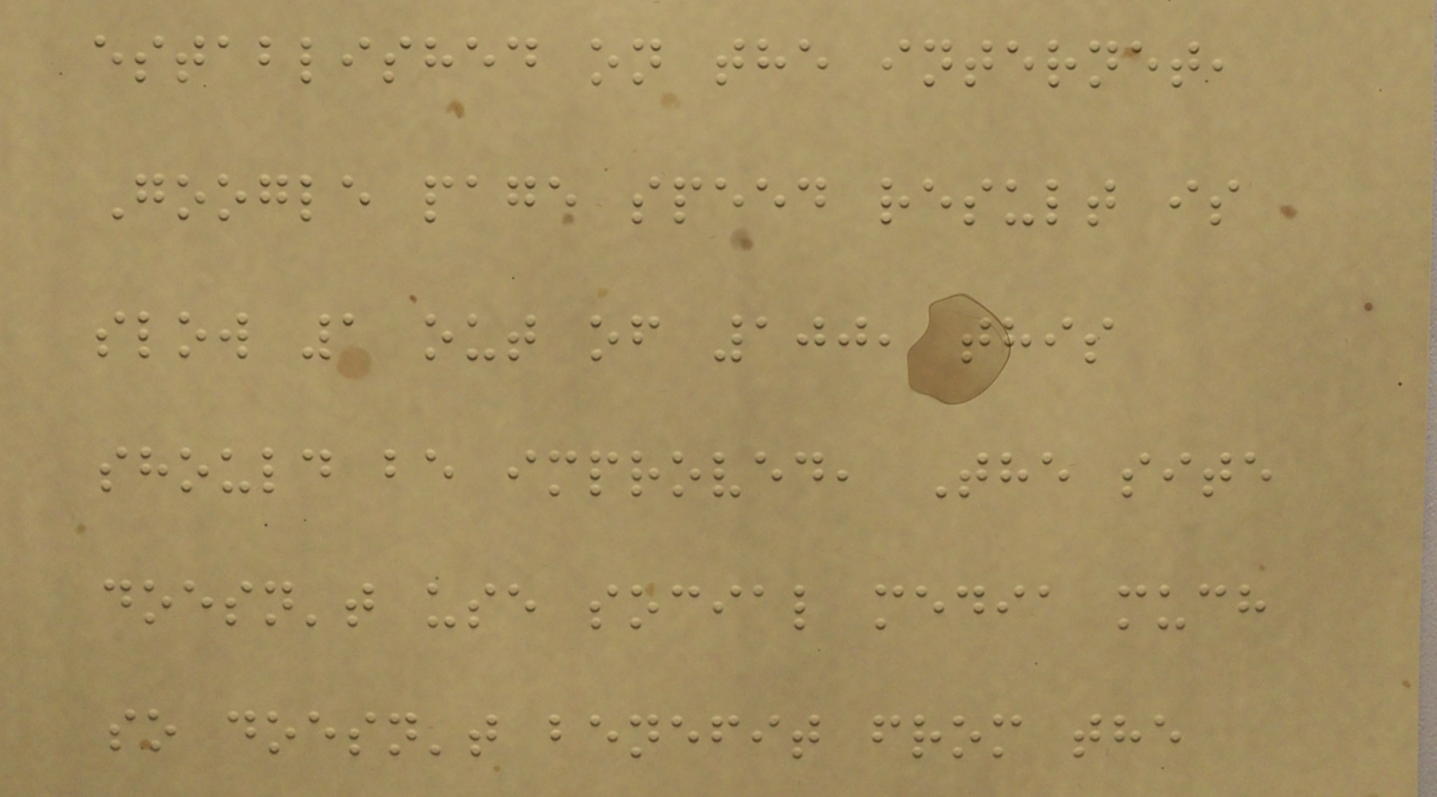established on the internet,
Google page speed result is
slow 1 out of 100, this
should be improved, The site
doesn't use social media much
so doesn't benefit from the
